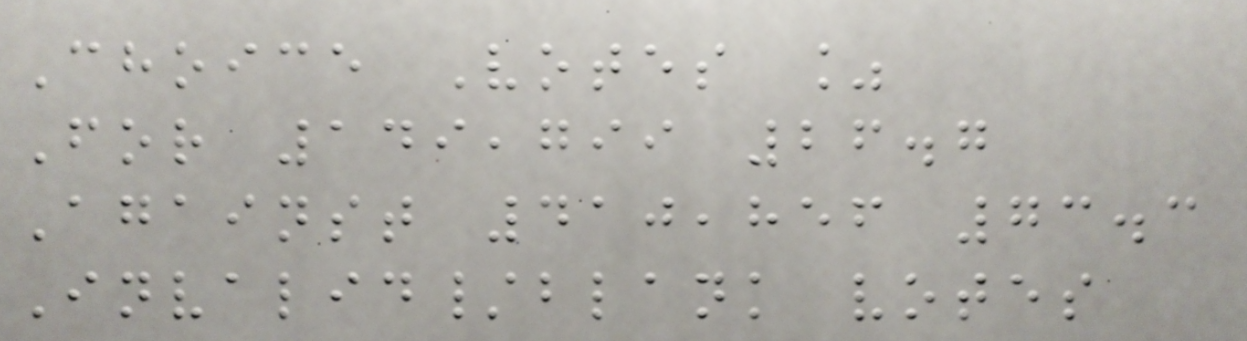Choice Votes %
For 149,799 26.7
Against 410,856 73.3
Invalid/blank votes
